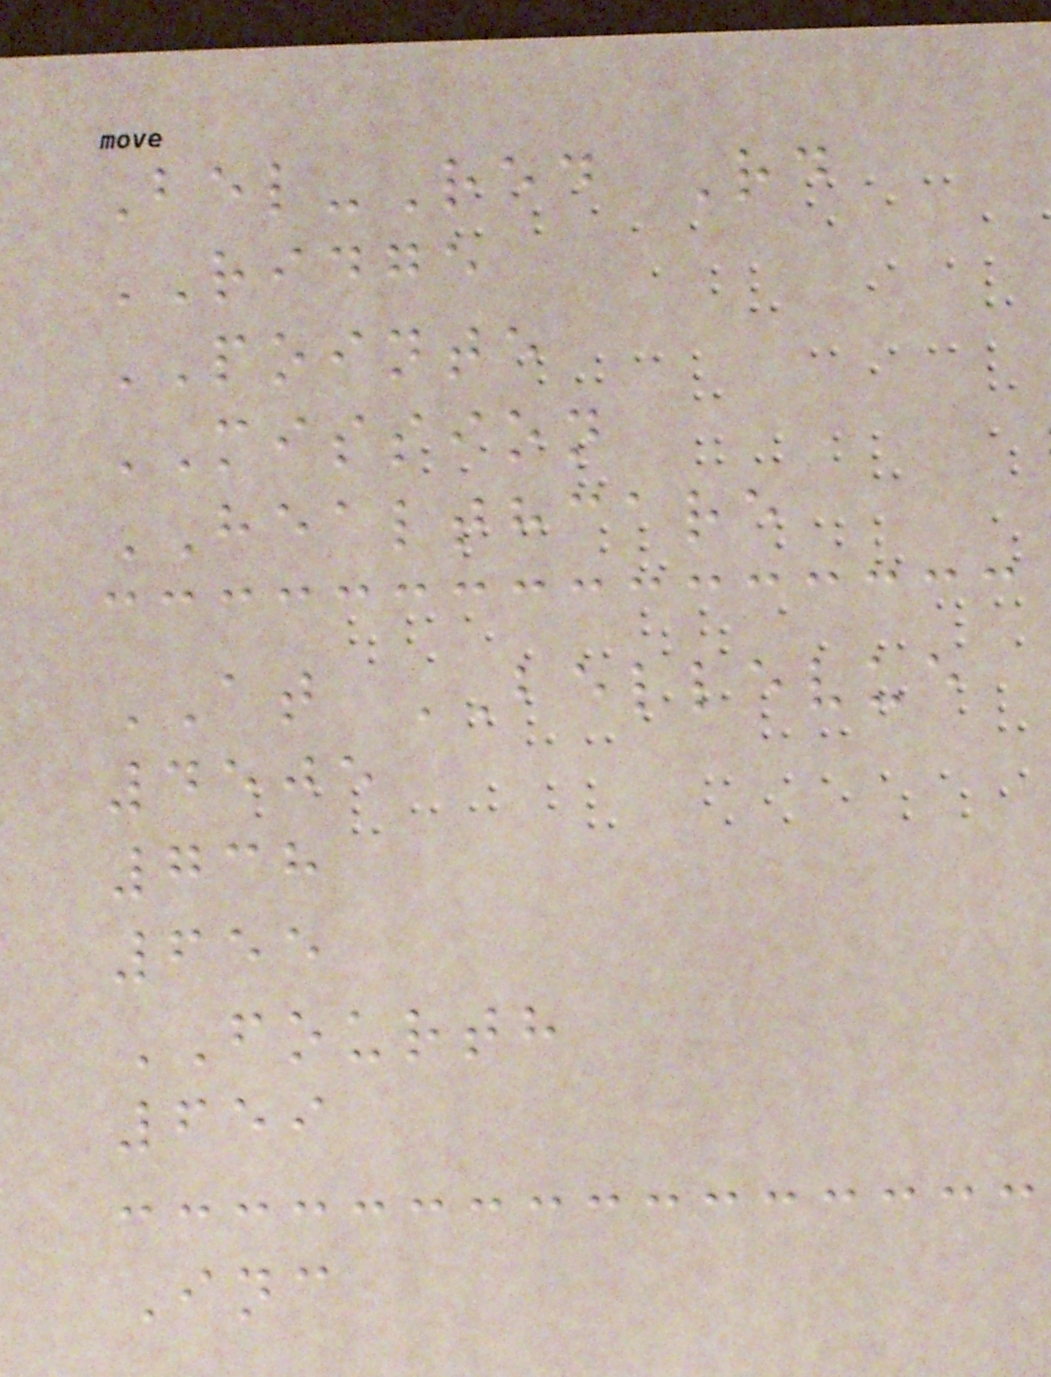Bel-Red Rd
RIDGE
POINTE
MISSION
HEALTHCARE
AT BELLEVUE
4505
738
655
FOURTH
659
Inc
